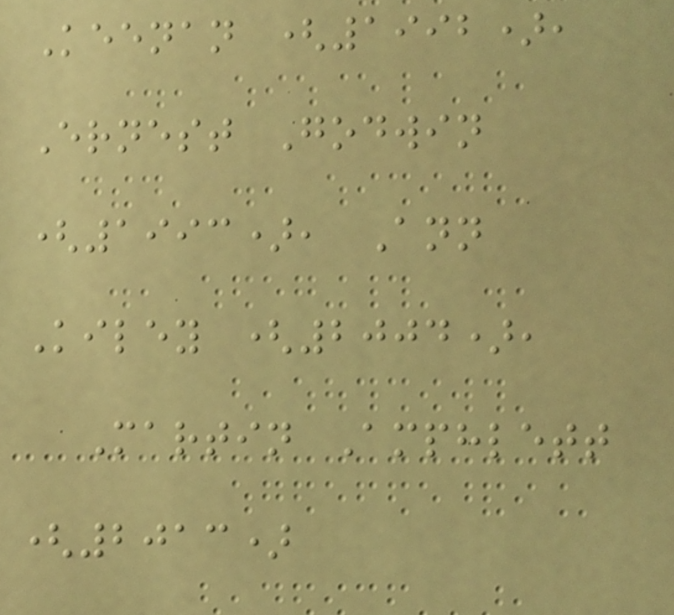Keenan (1992),
Ernest Godwin
(1993), Ann
Kiley (2004),
Martin Amphlett
(2013)
